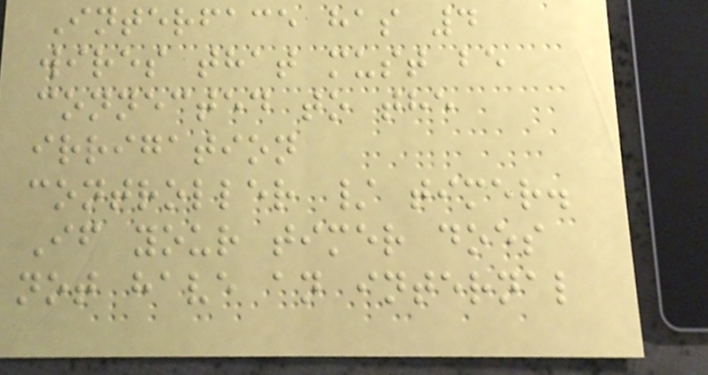Interface has 4
wires that must be
connected to the
irrigation
controller / timer.
If your timer does
not have an internal
